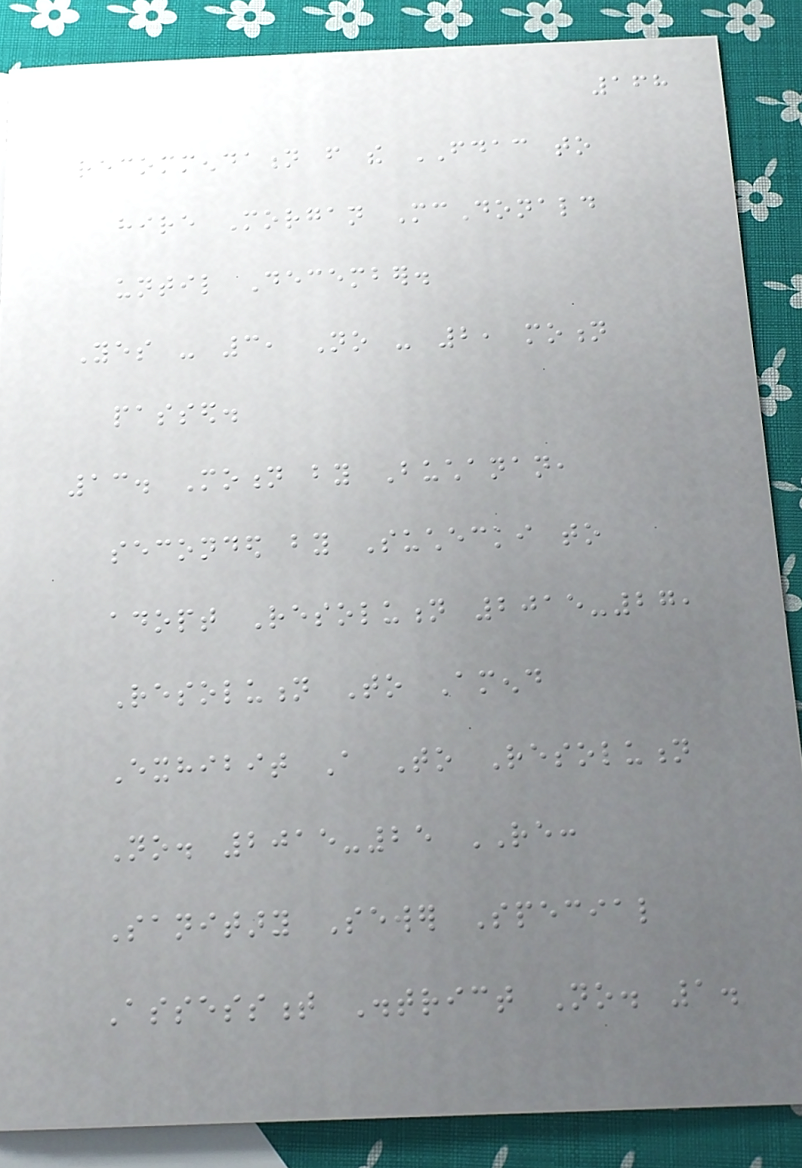168
recommendation from the FDAC to
hire Morgan McDonald
until December.
Yes - 3, No - 2, motion
passed.
13. Motion by Buchanan,
seconded by Suchecki to
adopt Resolution 2015-27,
Resolution To Amend
Exhibit A To Resolution
No. 2015-25 RE:
Sanitary Sewer Special
Assessment District No. 1.
